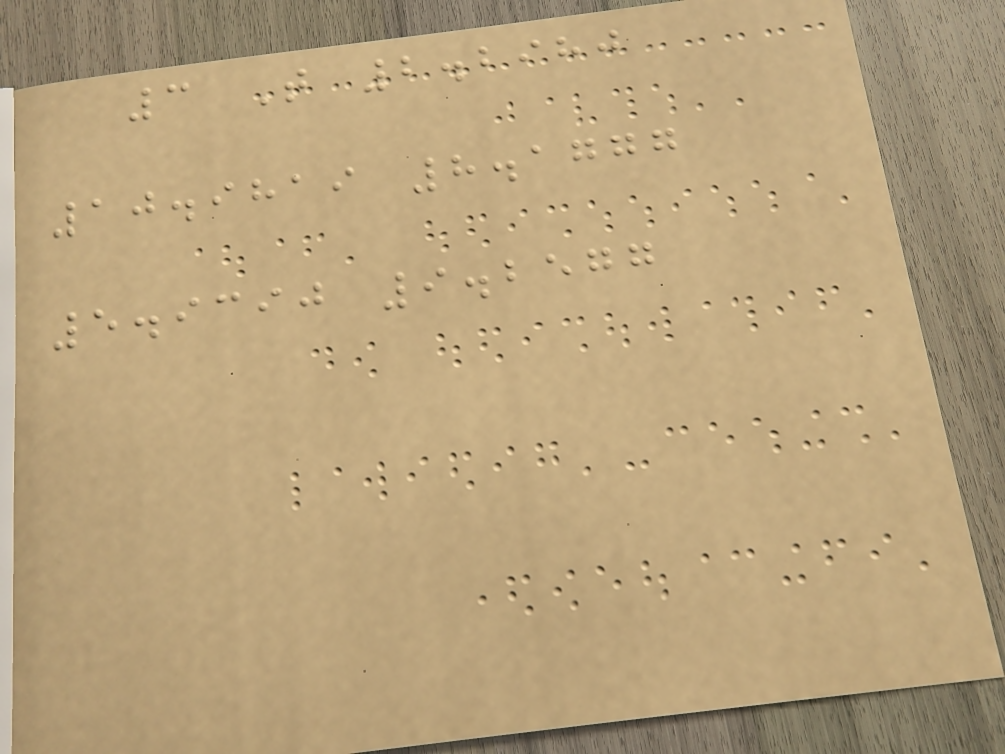3 T 2.2980
10.9819 8.1777
5.9390 9.2577
